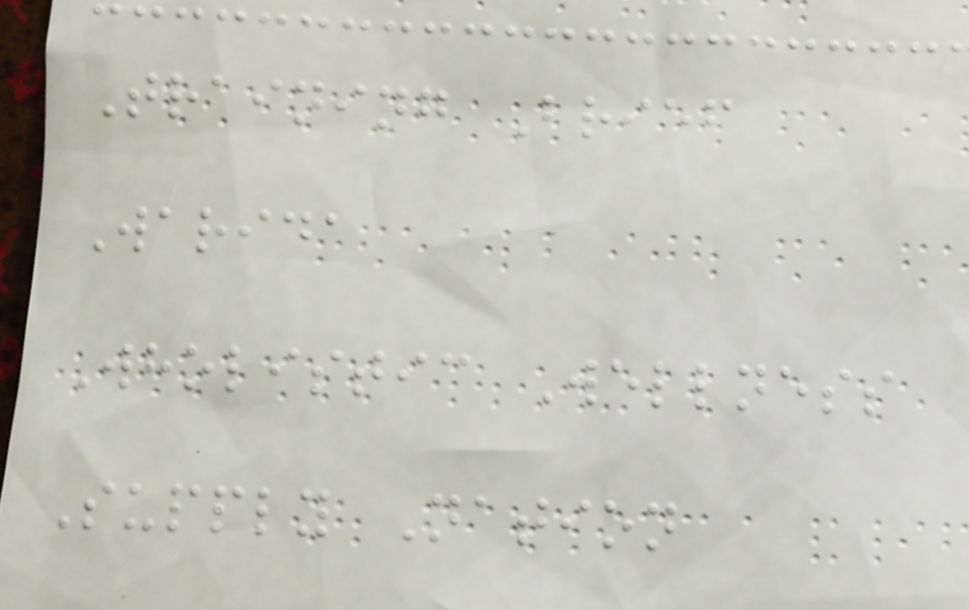Training Brief
Warida
Wholistic Wellness
Supply Nation
